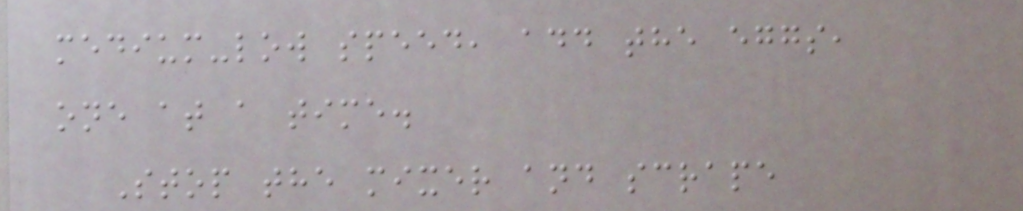medium-low speed, add the eggs,
one at a time.
Stop the mixer and scrape
